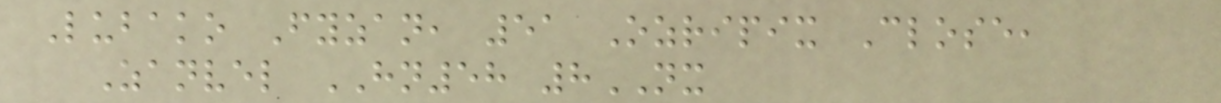Lubako Fyzan, 51 Ozripix Close,
Zanvel HN58 8NX
